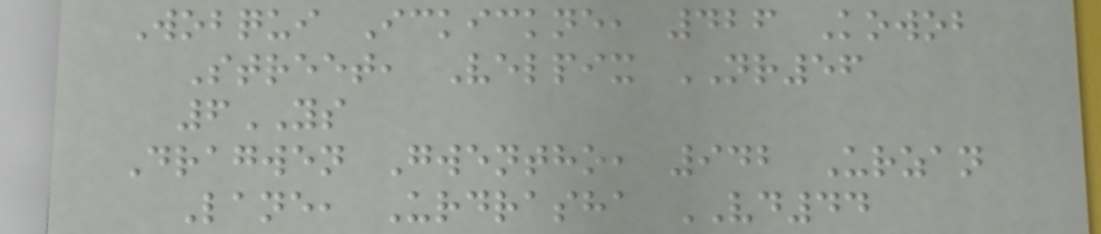Wobqui Ickickne, 426 Kowob
Street, Velpix NR56
6YS
Dragwen Gwentho, 942 Urzan
Lane, Urdrasha VD44
